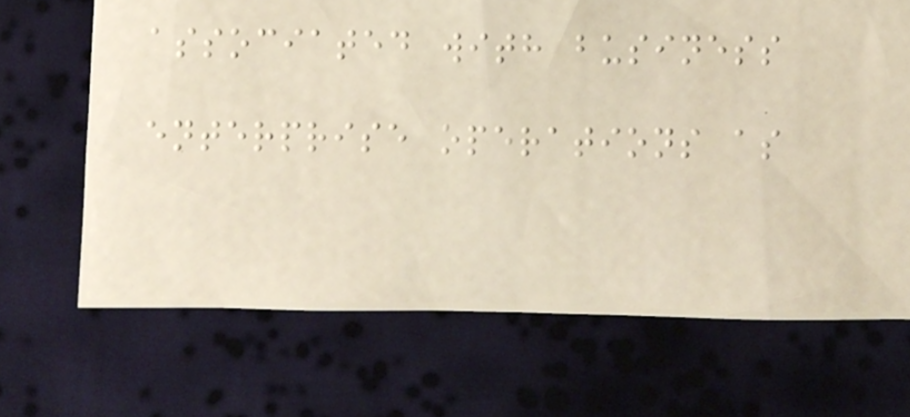associated with business
enterprise operations as
